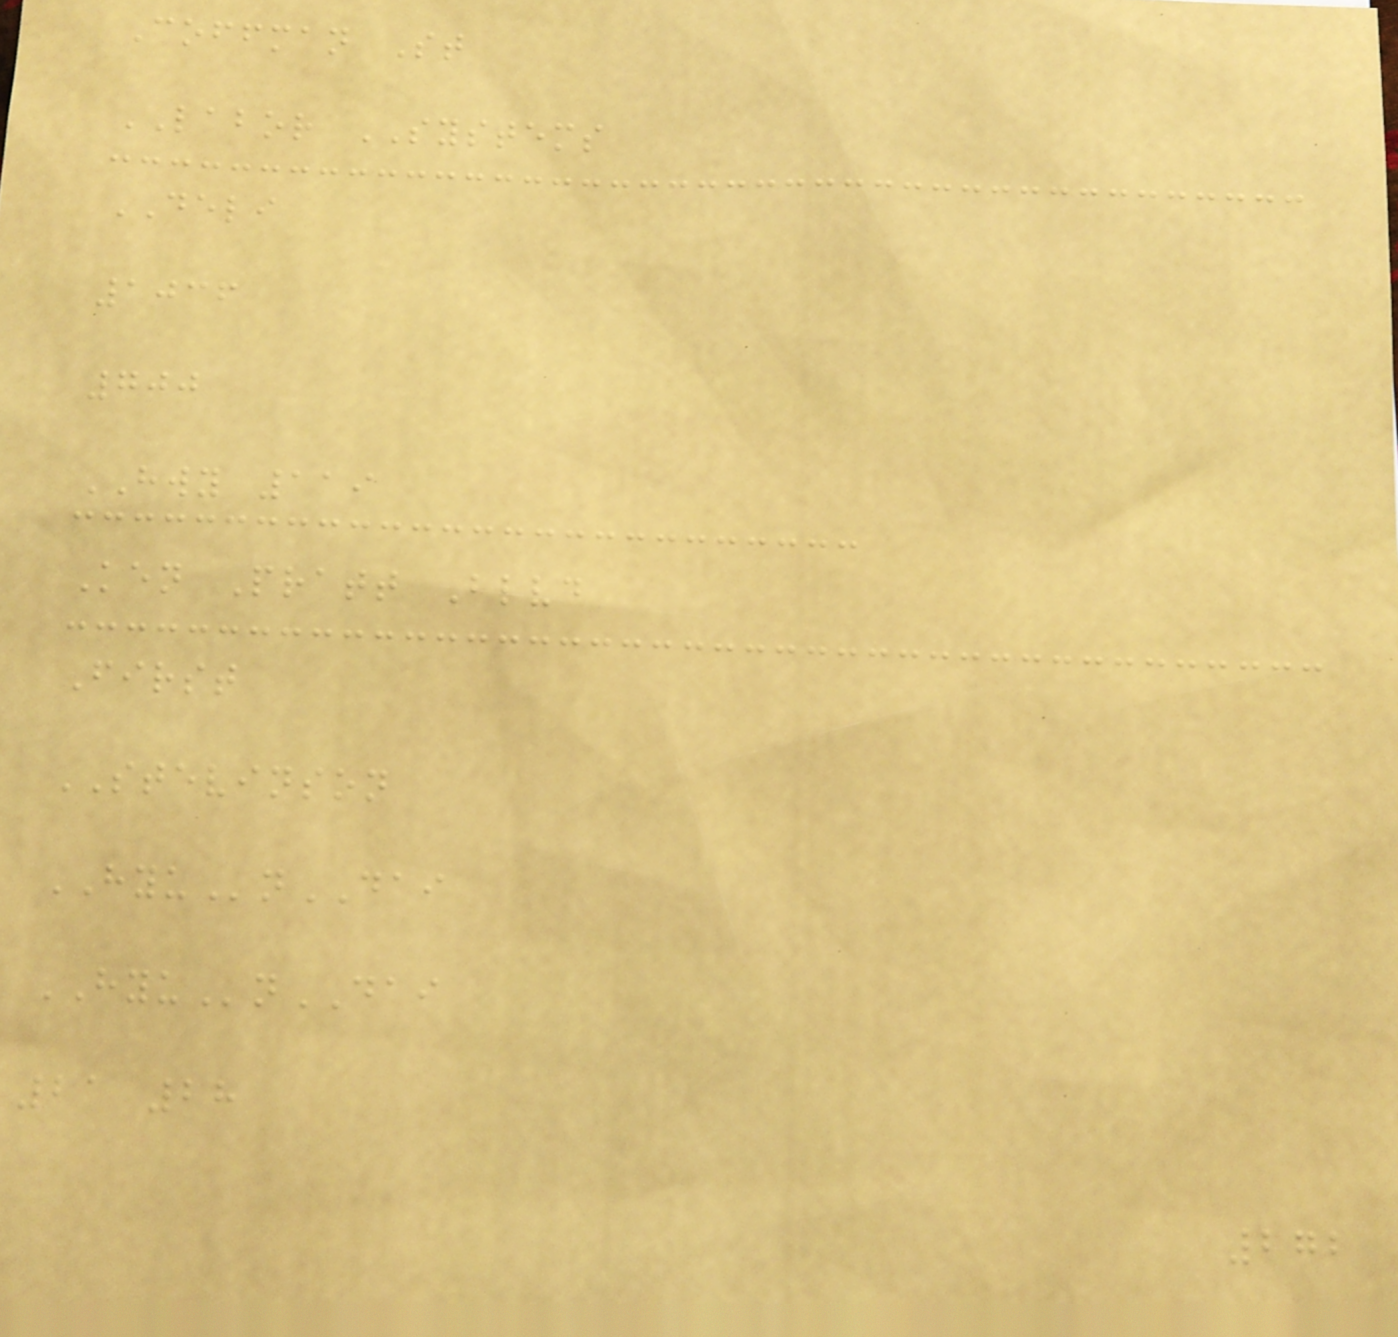Coffman St
LABOR SYSTEMS
DELI
1036
700
HWY 119
Ken Pratt Blvd
First
STEVINSON
HYUnDAI
HYUnDAI
21 28
272
